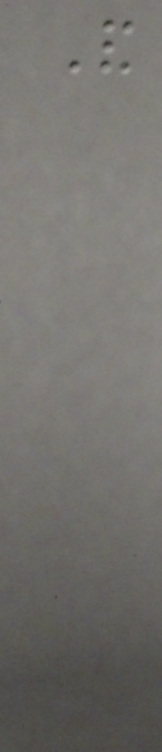And
